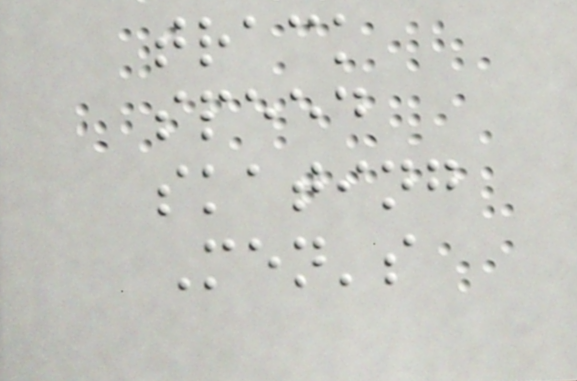track
speed
skating
Men's
